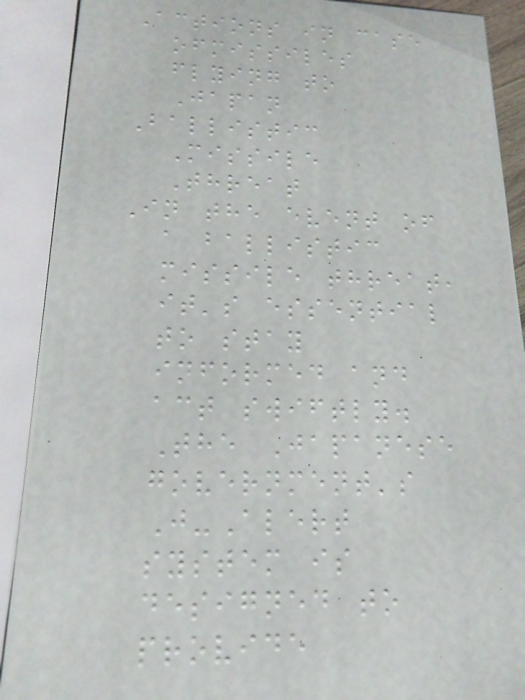Actions in case
ofmissiles
flying to
Japan
Ballistic
Missile
Threat
In the event of
a ballistic
missile threat,
it's essential
to stay
informed and
act swiftly.
The Japanese
government's
J-Alert
system is
designed to
provide
